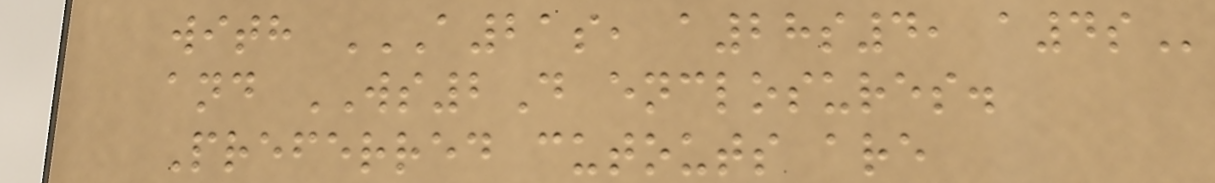with A21S, A28S4, A4S
and WS2D enclosures.
Preferred cutouts are
